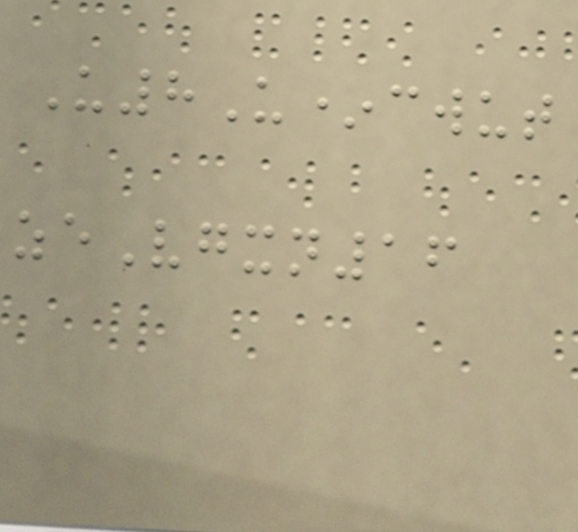U8U*cwut
zeVgxn16
